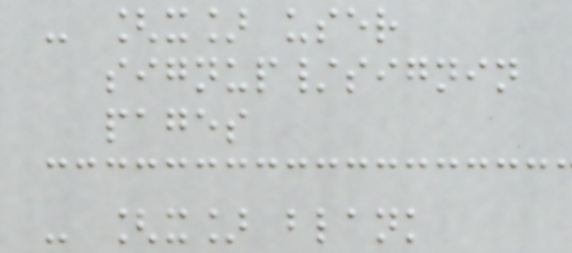- [x] user
signup/signin
pages
- [x] blank
